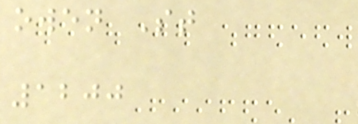owen St
1200
